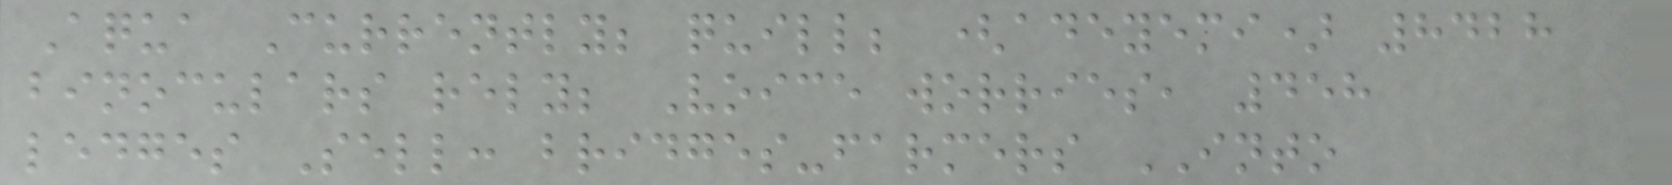Aqua Currently; quill; (adeyemi) 8428
binoculars rely; Voice worries, 458
ledges Sell: bridges-farmers INTO
